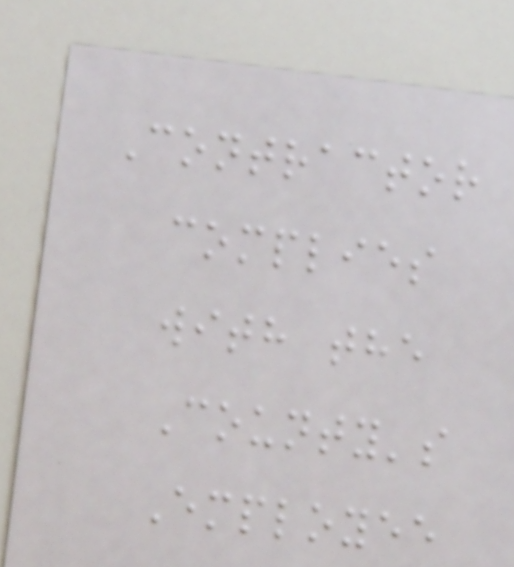Contractor
complies
with the
County's
Employee
